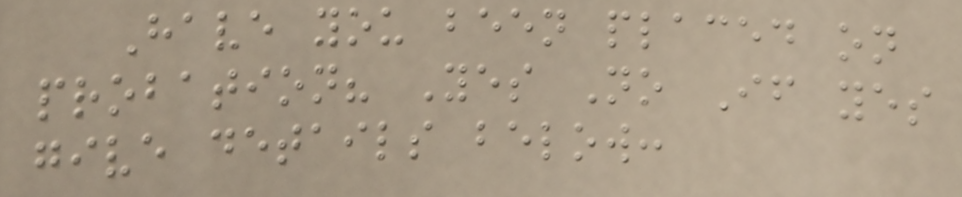Have you been placed on
probation? Yes No If yes
give details below:
